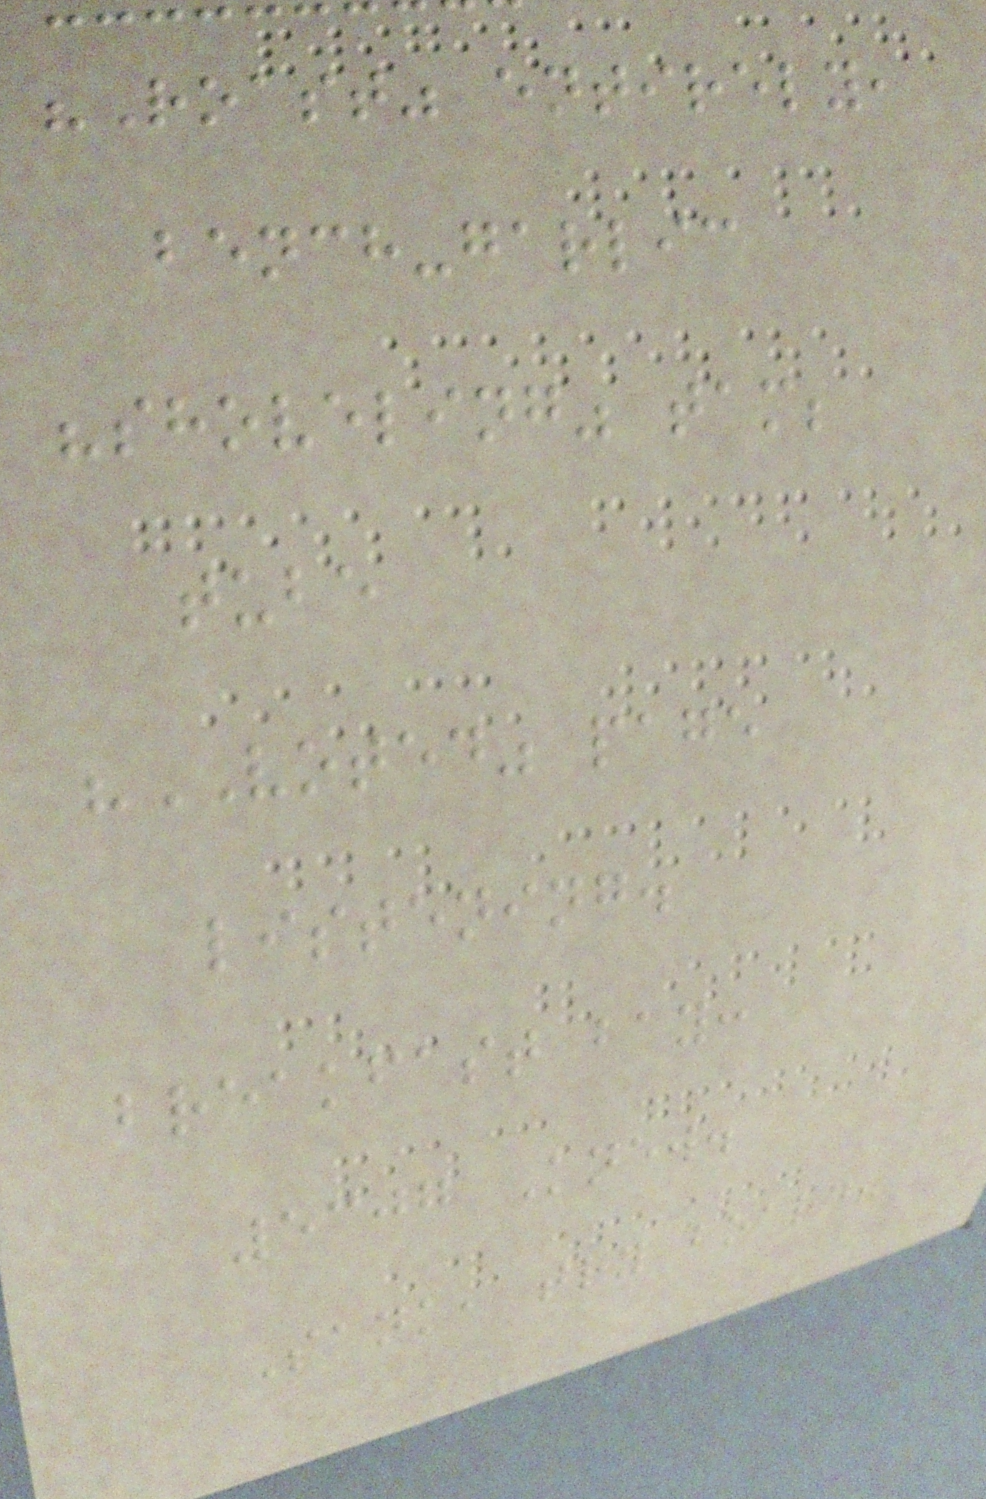"Roast" entirely,
bench-garlic
"shoveling" tam;
tube
"VOTED" page
listening.
breakfast bay:
5307 Knew.
Sank, try board?
